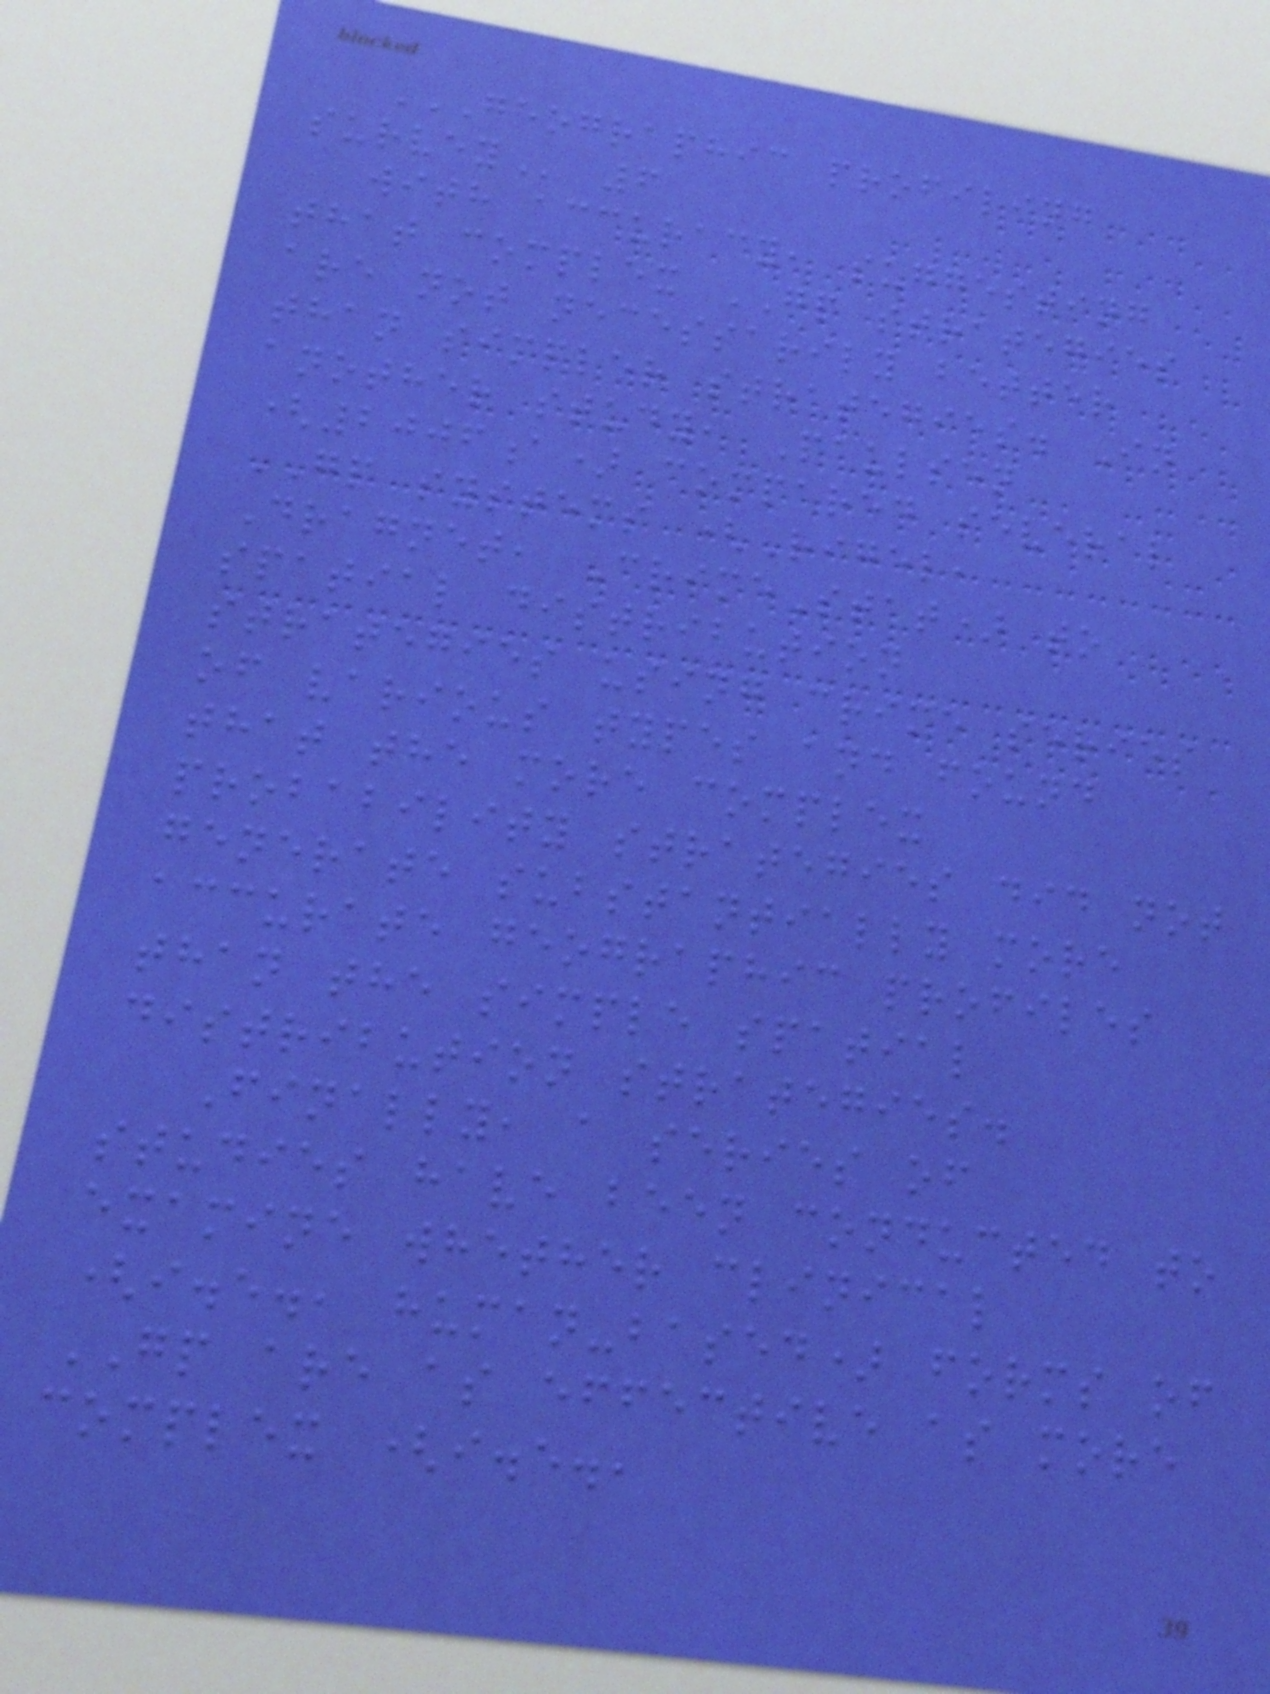GEOGRAPHIC PROFILING
SURVEY 6
with accuracy, suggesting
that complex GP strategies
are not necessarily better
than simpler strategies. In
another study, Paulsen
(2006a) compared several
GP systems (Rigel,
Dragnet, CrimeStat) to
spatial distribution
strategies using crime series
of various types and found
that the more complex
probability strategies did not
generate substantially more
accurate geographic profiles
than the simple spatial
distribution strategies.
Finally, a series of
studies have been conducted to
examine whether clinical
(i.e., human-based) forms of
GP are as effective as more
complex (i.e.,
